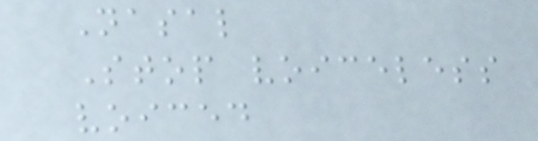Nasal
Stop voiceless
voiced
